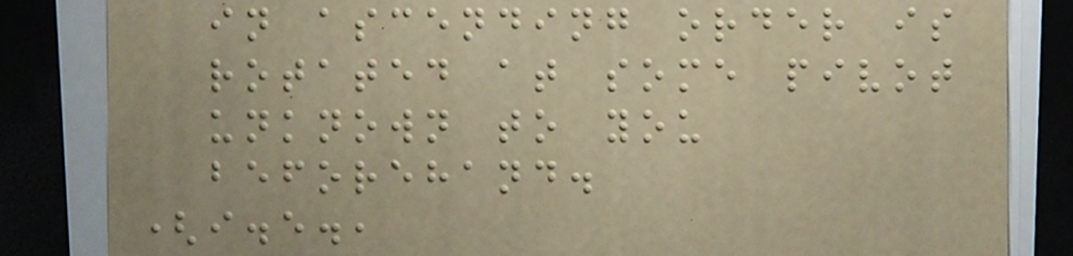in ascending order is
rotated at some pivot
unknown to you
beforehand.
(i.e.,
